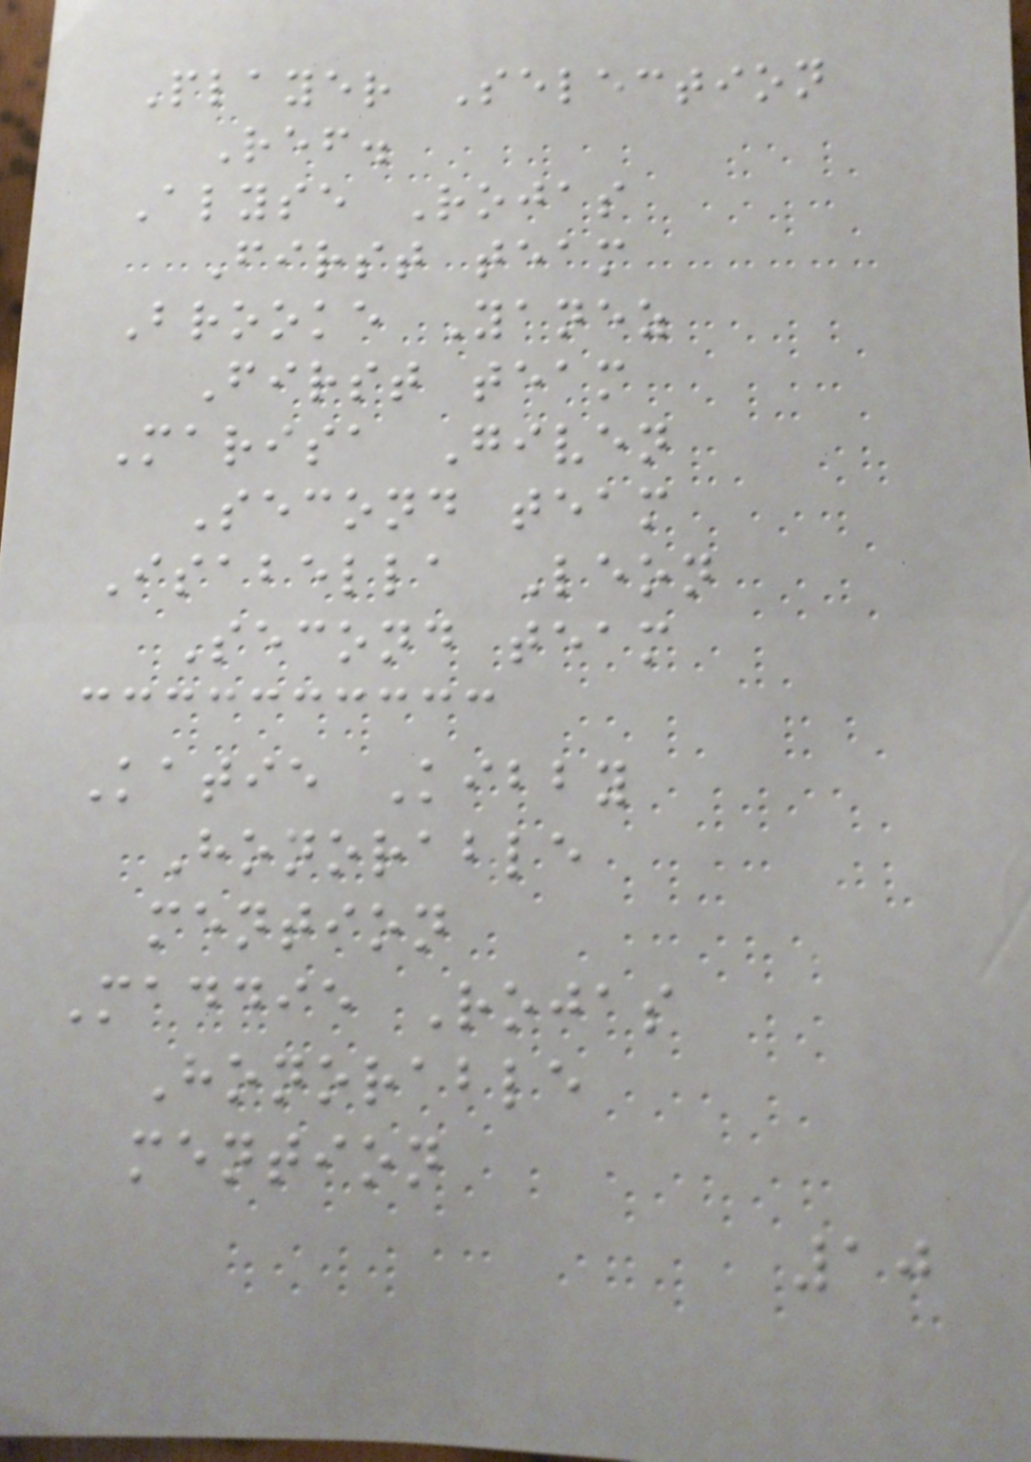Player Selection
Ref.
Alyse Rojas
First team
Brooke Yanez
First team
Marisa Given
Second team
Isabella Leon
Second team
Katie Kibby
Honorable
mention
Maddie Rojas
Honorable
mention
10
